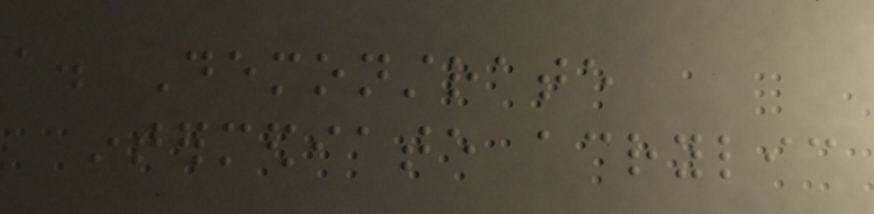a. Demonstrate
intermediate acrylic
